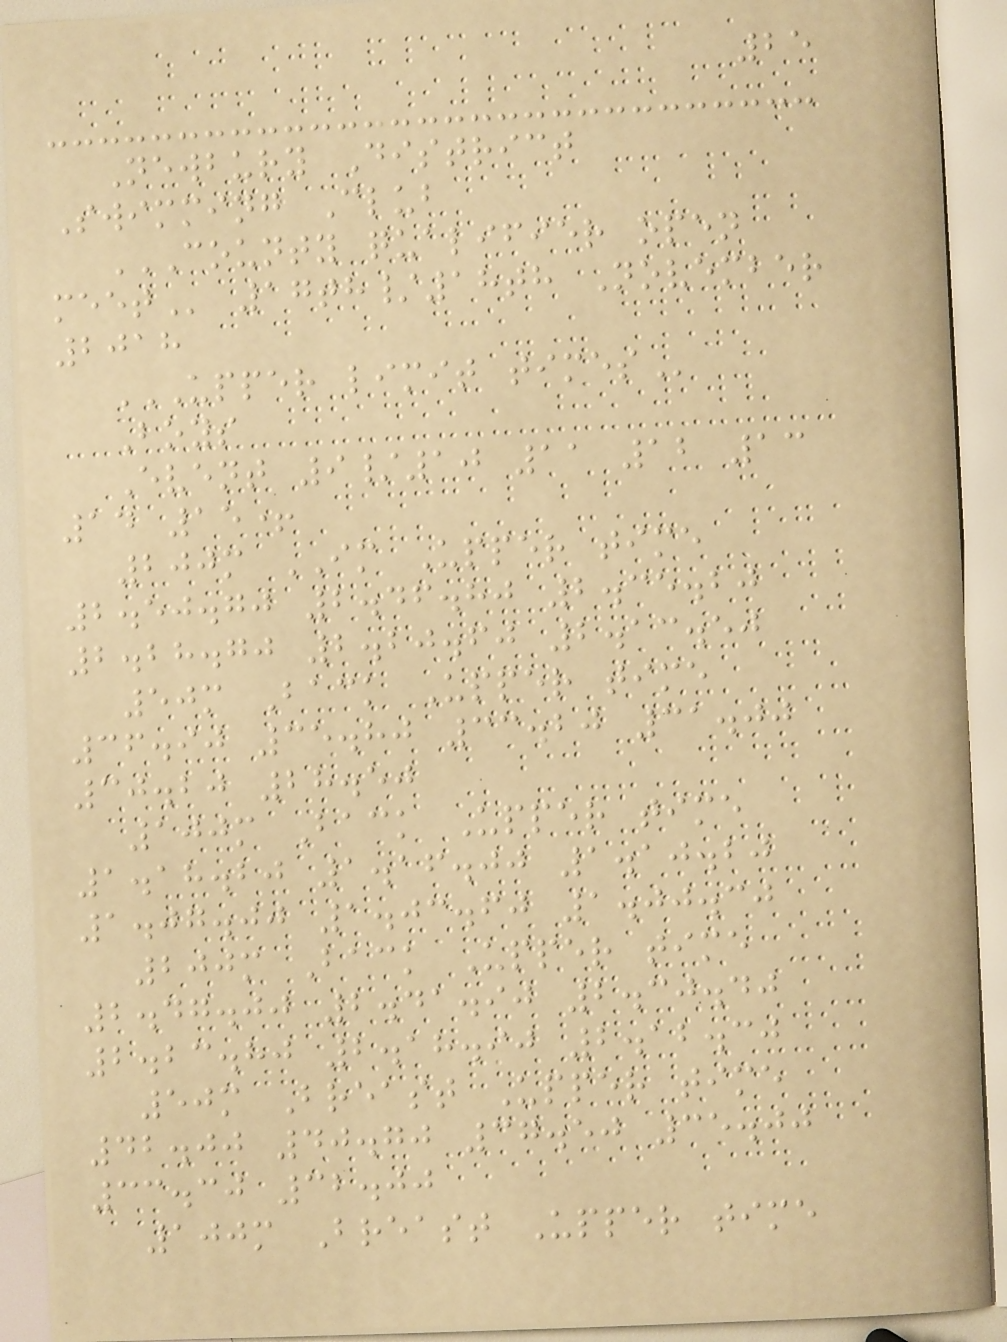25
Newbury District
Swimming Club
COUNTY QUALIFIER OPEN
MEET 17th/18th November
2018
UPPER LIMIT TIMES
Boys
Event 9/10 11 12 13
14 15+
200m IM Upper time
2.50.70 2.46.80 2.35.20
2.28.70 2.20.60 2.13.50
50m Back Upper time
36.90 35.80 33.20 31.00
30.20 28.50
100m Back Upper time
1.18.20 1.16.00 1.10.20
1.07.00 1.03.60 1.00.30
200m Back Upper time
2.47.00 2.41.90 2.30.40
2.23.80 2.18.90 2.12.30
50m Breast Upper time
42.00 40.70 37.50 35.00
33.30 32.00
100m Breast Upper time
